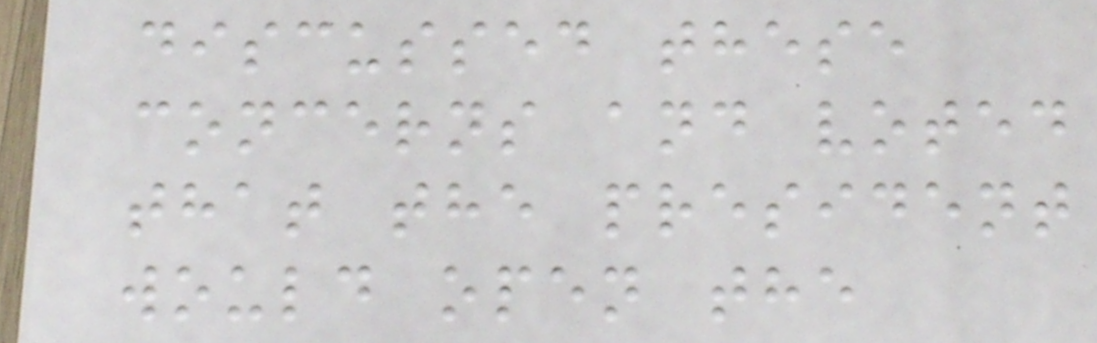discussed these
concerns and voted
that the president
would open the
